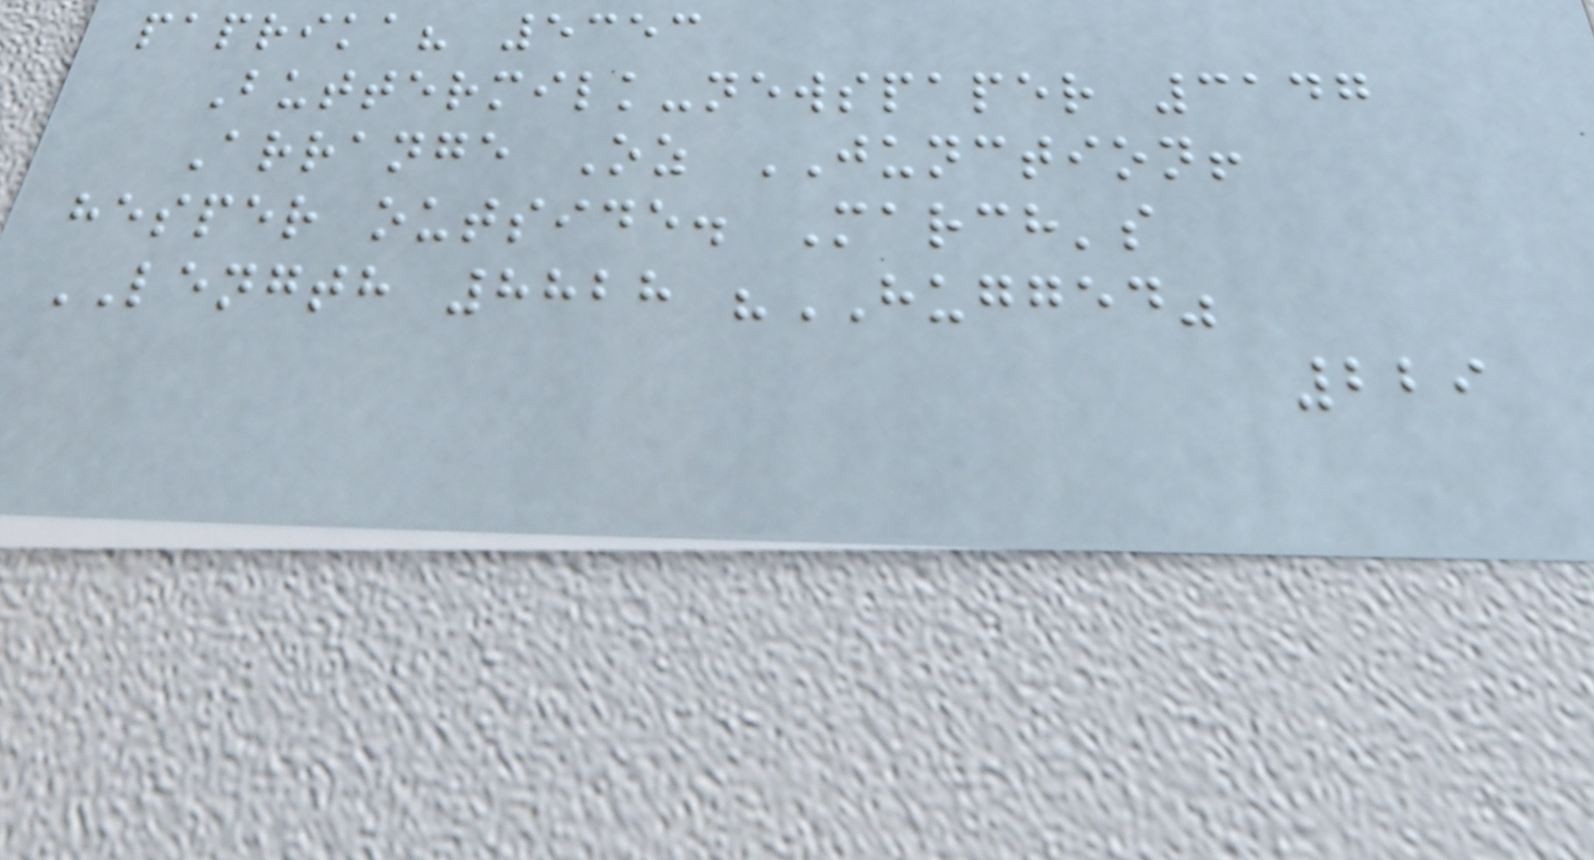paprika? 5353
Buttermilk-newspaper 3147
Arrange Oz JUNCTION!
hesper outside. March's
LENGTH 8828 "HUGGED"
229
